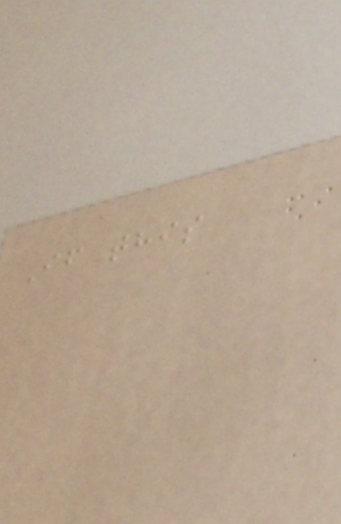If this
